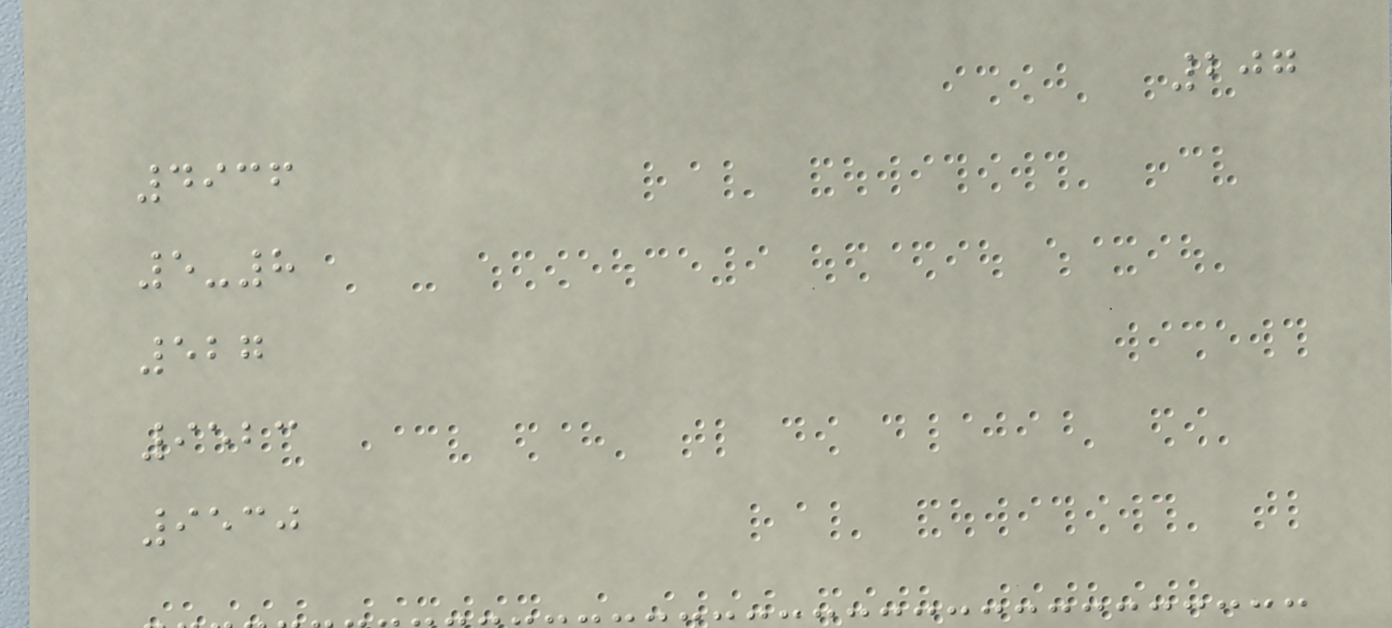207
4936
5-8
527
9523
9530
